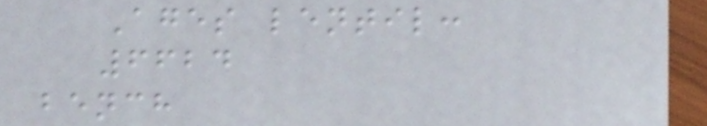Ages lentil:
6624
bench
